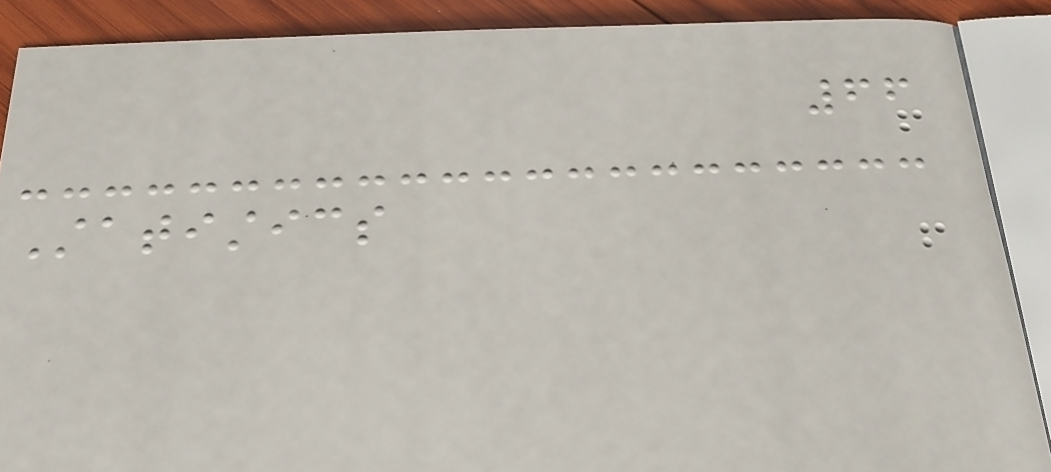66
Statistics
